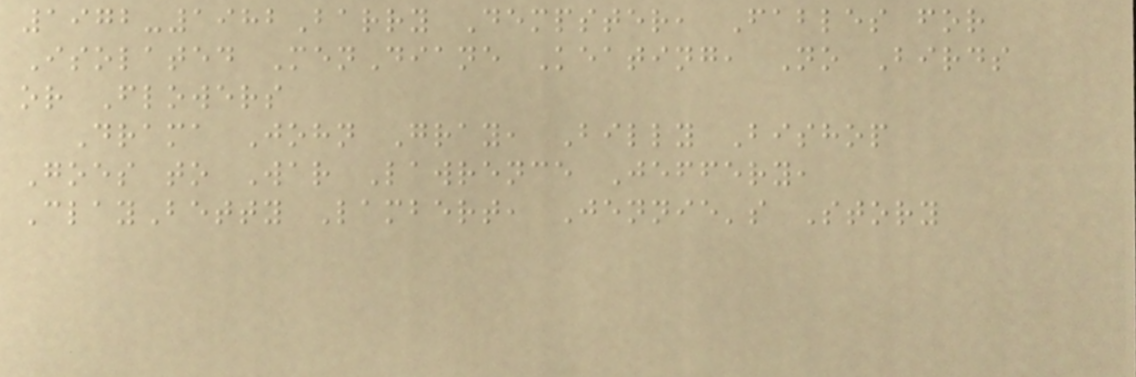1972-1982Barry Dempster, Fables for
Isolated MenDiane Keating, No Birds
or Flowers
Drama John Gray, Billy Bishop
Goes to War Lawrence Jeffery,
ClayBetty Lambert, Jennie's Story
